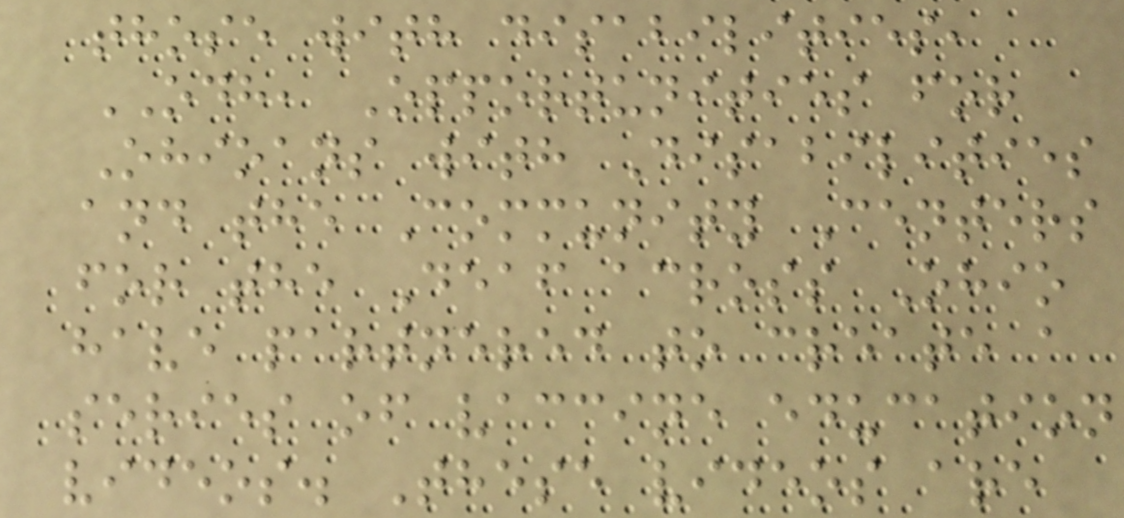those with disabilities,
ODH, Opportunities for
Ohioans with Disabilities
and the Community Centers
for the Deaf across Ohio
have partnered to create a
series of vaccine education
videos. These videos are
